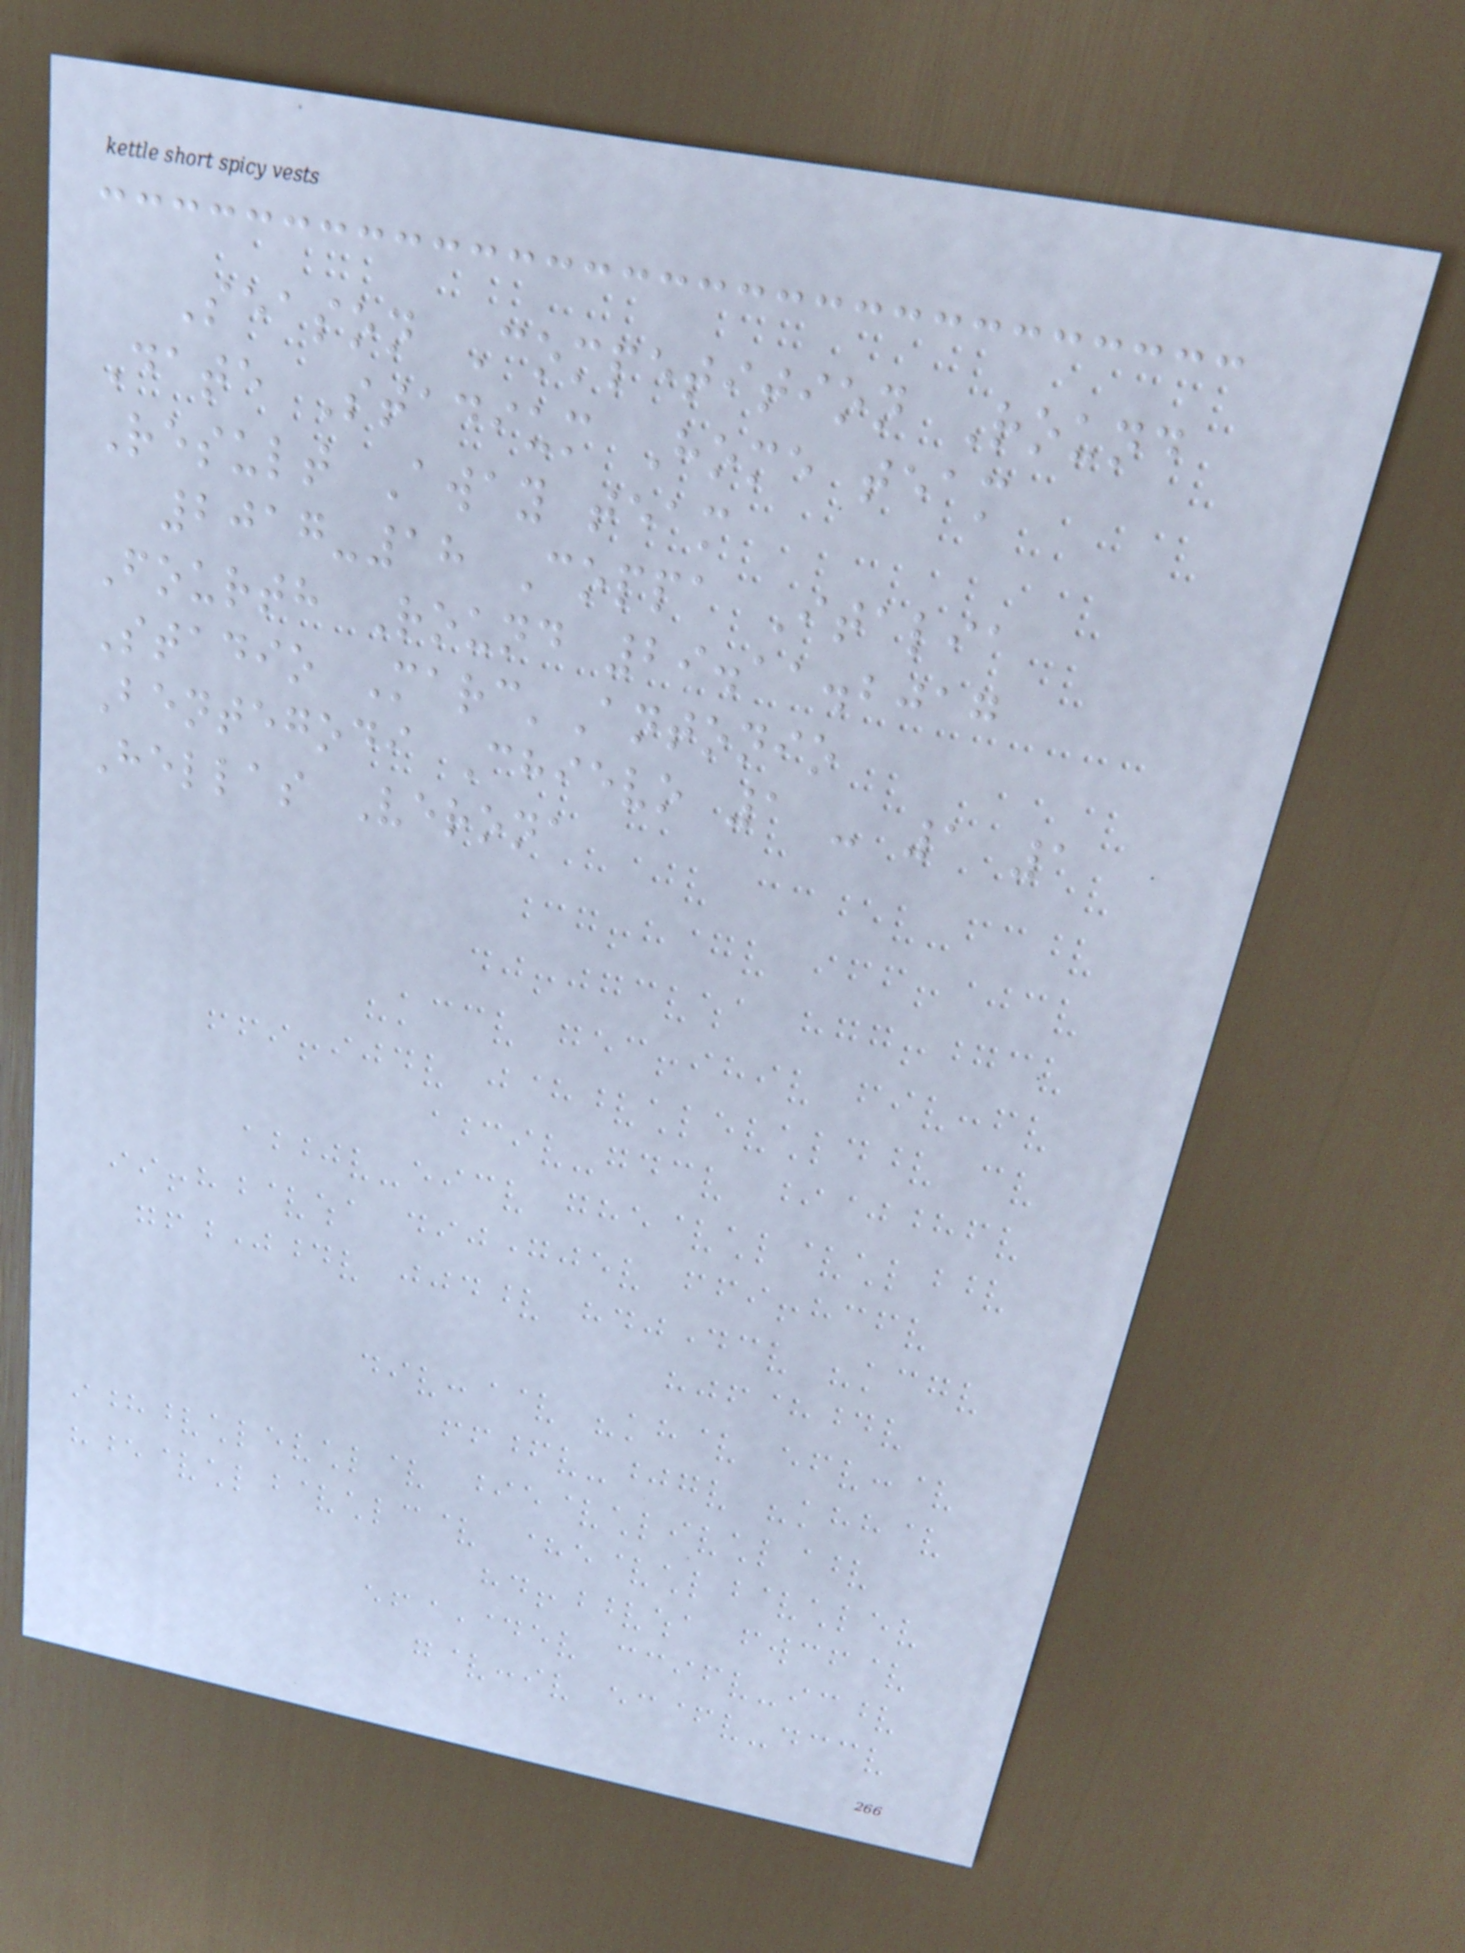Season Competition Round
Date Stadium Home team
Result Away team
2017-18 Coppa Italia
Fourth Round 29.11.2017
Stadio Marc'Antonio
Bentegodi Chievo 1 - 1 1
Hellas Verona
